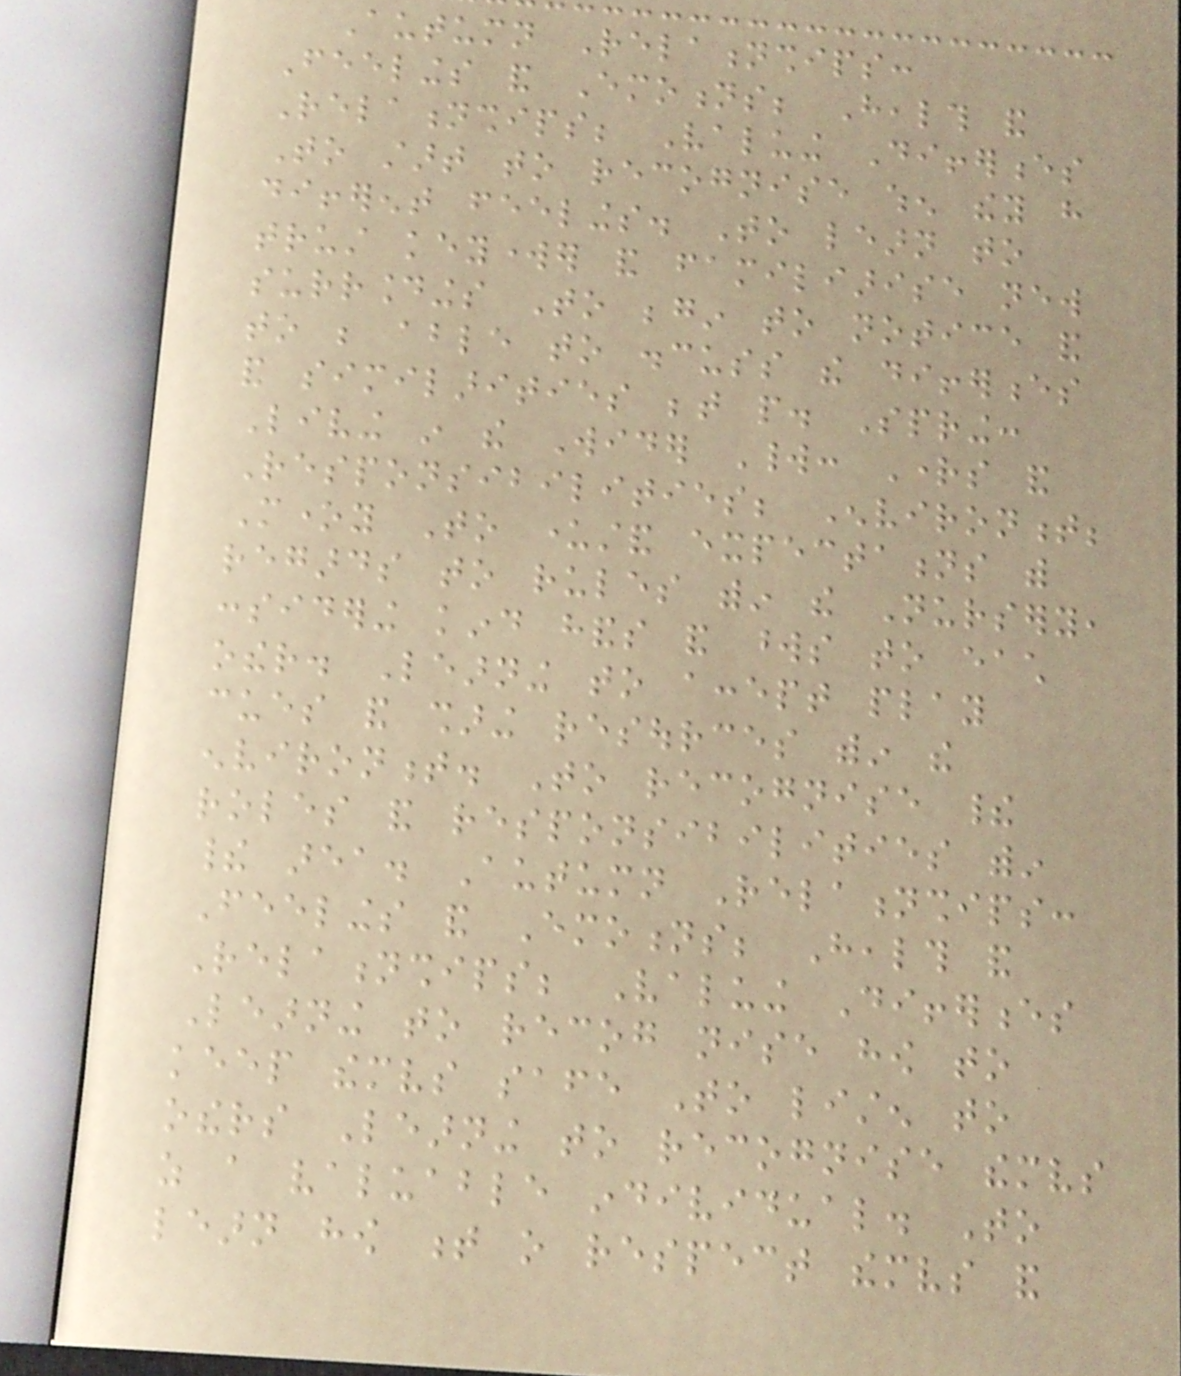Autumn Relationships:
Feelings and Emotions; Health and
Relationships; Valuing Differences
To start to recognise when they have
different feelings. To learn to
trust keyworker and familiarise new
surroundings To begin to notice and
to be able to discuss the differences
and similarities between people. Spring:
Living in the Wider World: Rights and
Responsibilities; Environment;
Money To understand expectations with
regards to rules within the Nursery,
considering kind hands and words to each
other. Learning to accept play
cues and sharing resources within the
environment. To recognise their
roles and responsibilities within
their area. Autumn Relationships:
Feelings and Emotions; Health and
Relationships; Valuing Differences
Learning to recog nise how to
keep themselves safe To listen to
others Learning to recognise themselves
as a valuable individual. To
learn how t o respect themselves and
